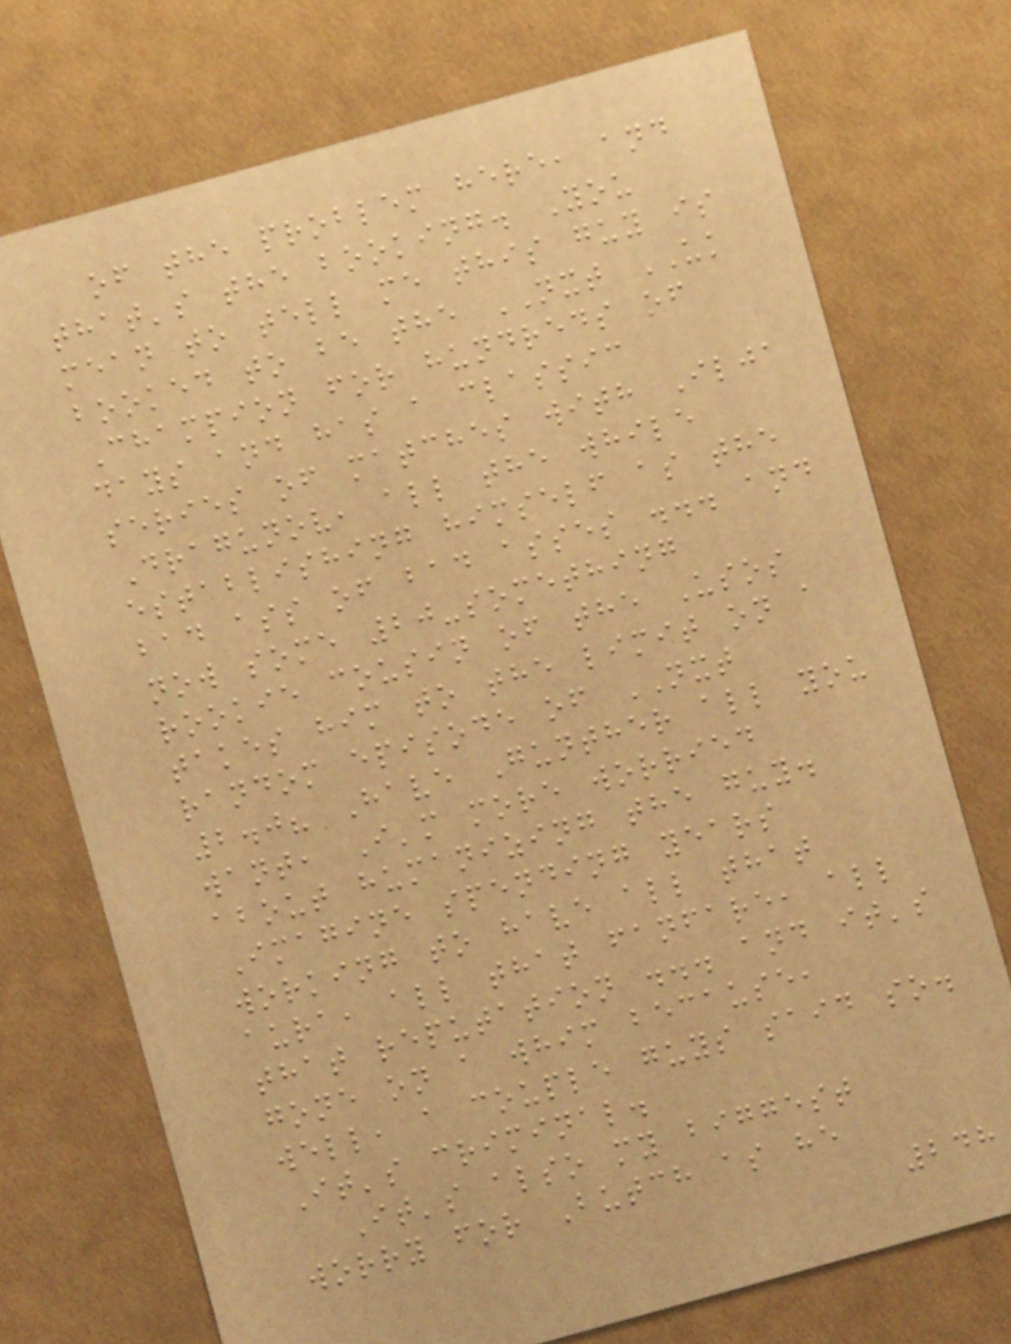of the problem here, and
that's the booking. You
mean to tell me this guy is
booked to be the NXT UK
Champion for hundreds of
days and has a classic
series of matches with Ilja
Dragunov, all the while
establishing himself as the
bad ass of bad asses ... and
now some 20-something
rookie cousin of the Usos
takes him to the limit on a
random episode of NXT
2.0? Have Gunther all you
want, I'm more worried
about humanizing the guy.
Imagine spending years
working to have all that
aura, all that fanfare, all
that reputation ... and it's
gone on a whim because,
well, a couple guys said so.
It's criminal.
It's also my biggest
worry for Butch as he
248
